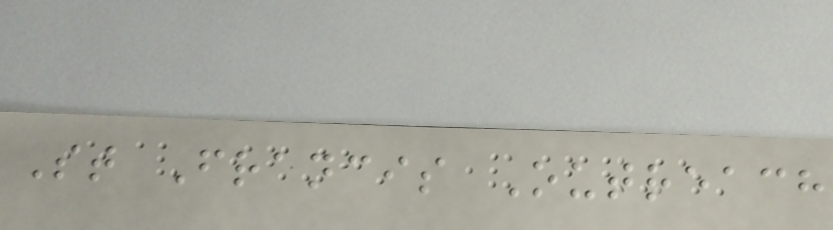St Francis Outreach
